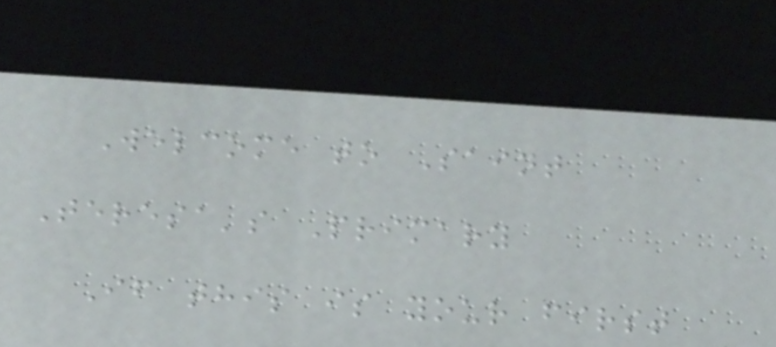Welcome to Saint
Teresa's Primary
If this is your first
